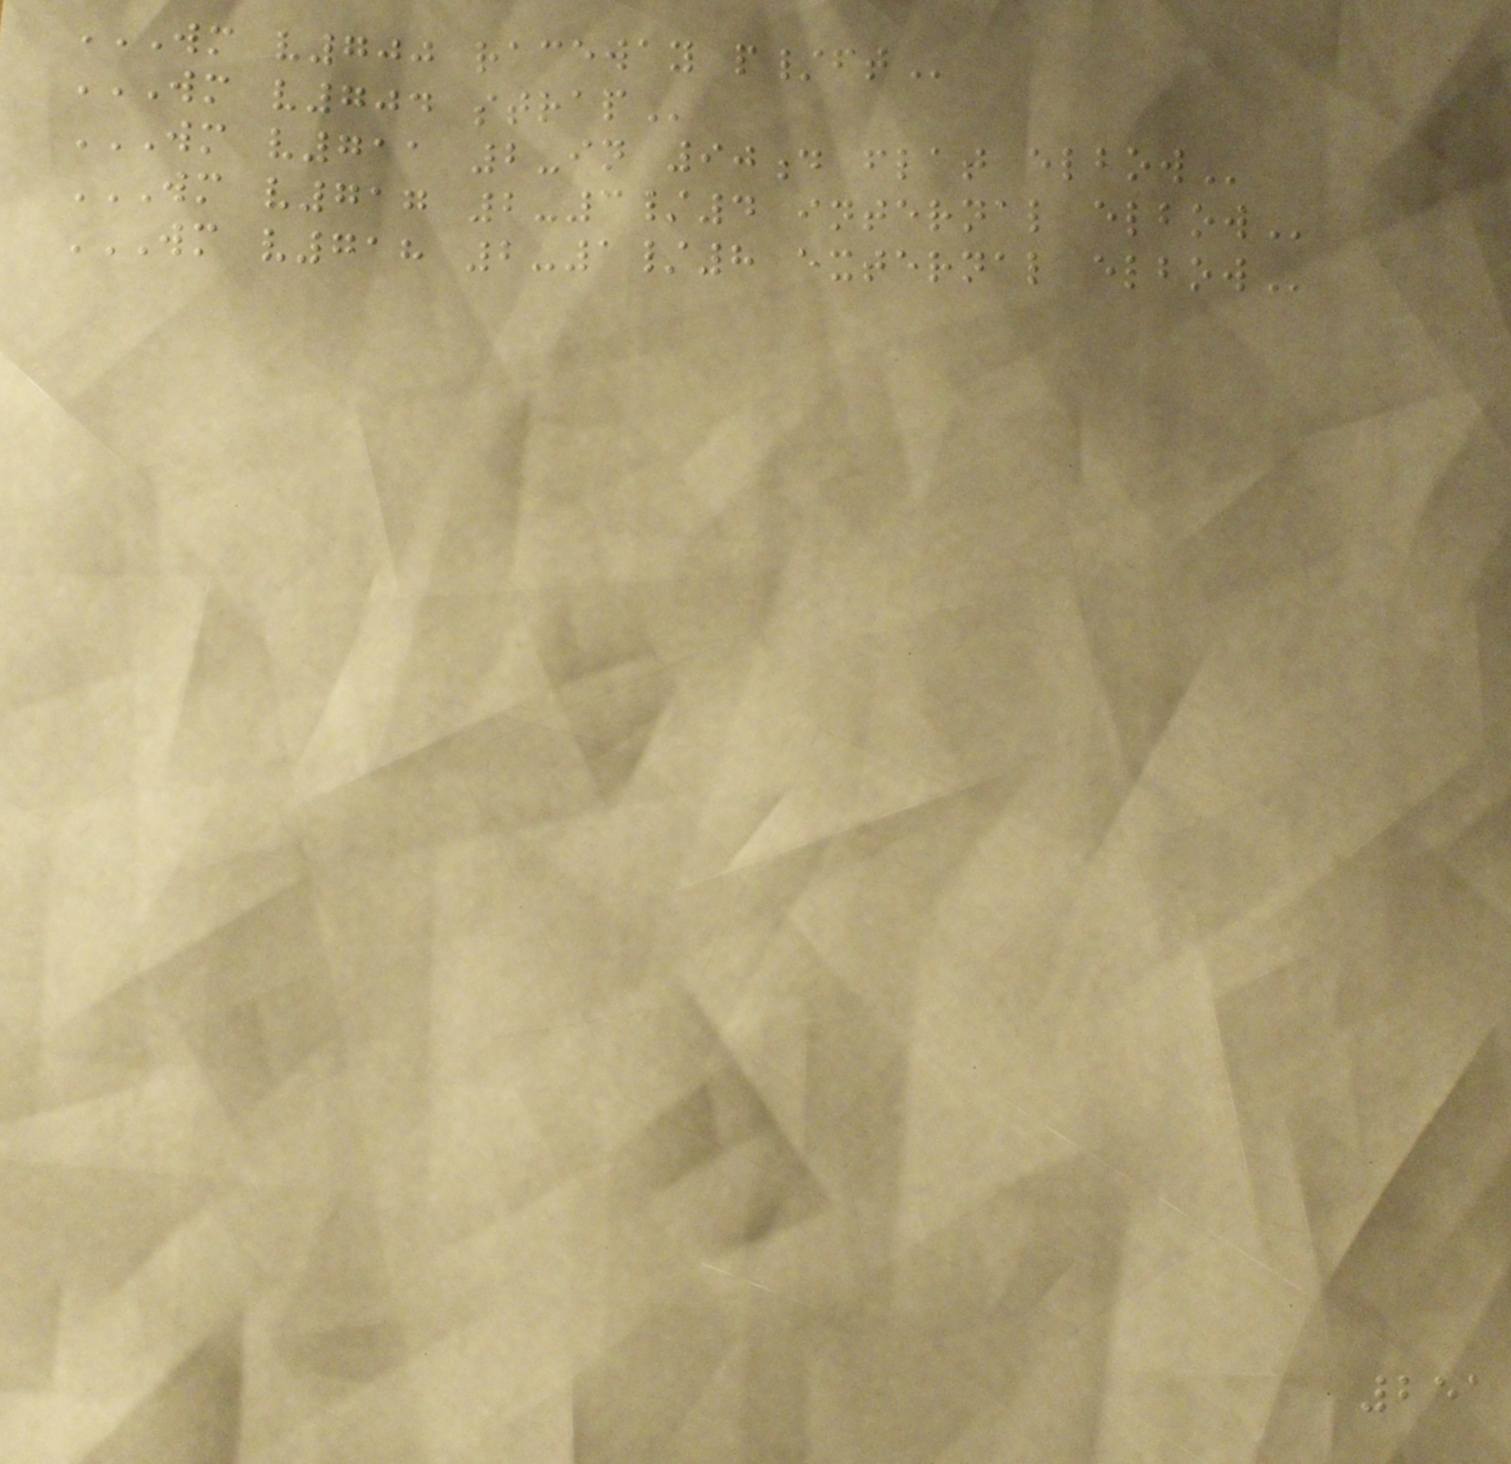WM V700 RACEWAY P/FT
WM V704 STRAP
WM V711 2-IN 90D FLAT ELBOW
WM V717 2-3/4 INTERNAL ELBOW
WM V718 2-1/8 EXTERNAL ELBOW
251
